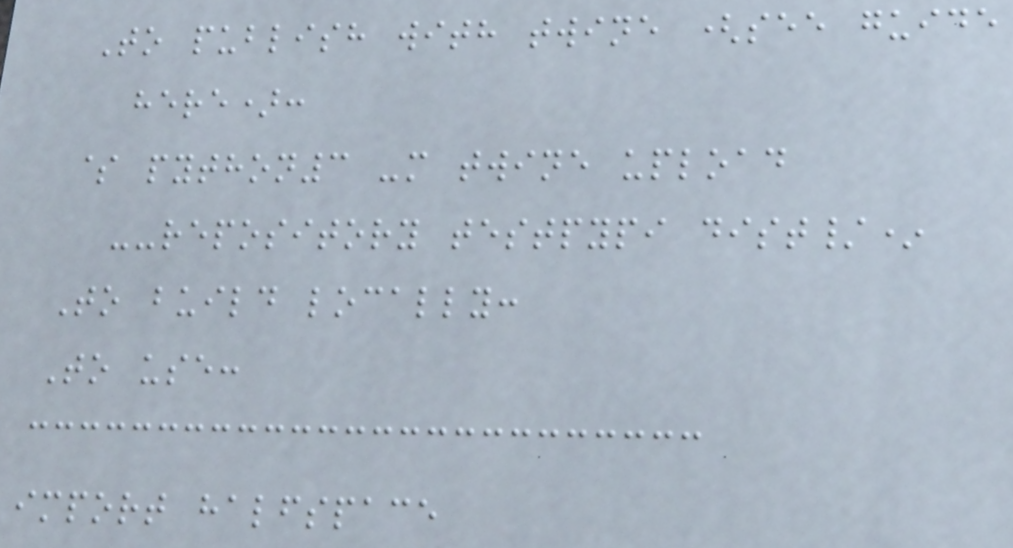To publish with twine (see guide
here):
$ python3 -m twine upload
--repository testpypi dist/*
To build locally:
To use:
import halfspace
